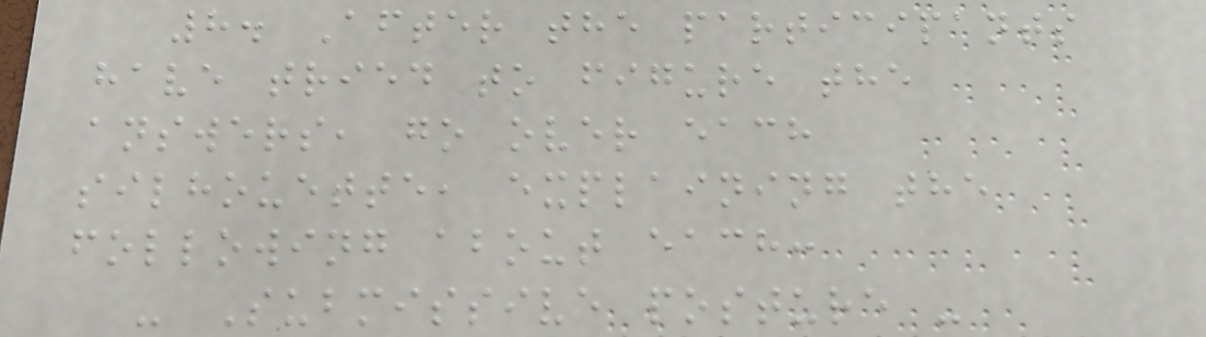8. After the participants
have tried to figure the
answers, go over each
silhouette, explaining the
following about each:
- Submissive posture -
